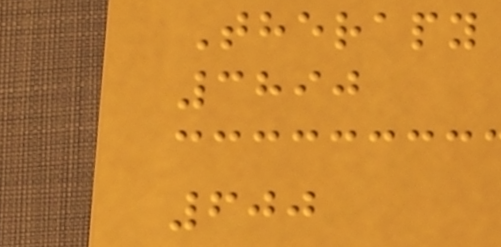Therapy
3890
600
